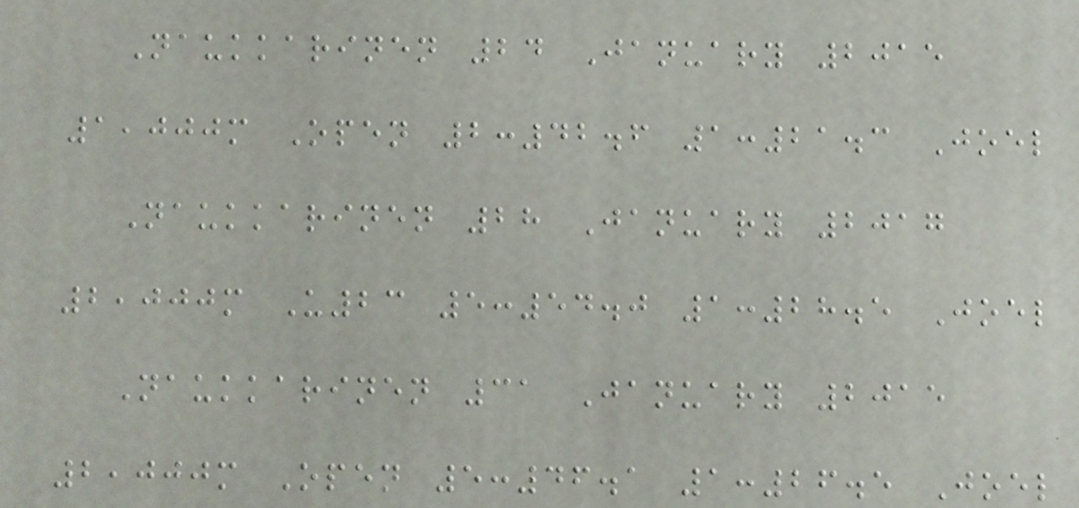Naukkarinen 24 January 2015
1,000m Open 2:42.6 1:21.3 Joel
Naukkarinen 28 January 2017
2,000m U23 5:54.0 1:28.5 Joel
Naukkarinen 31 January 2015
2,000m Open 5:46.1 1:26.5 Joel
